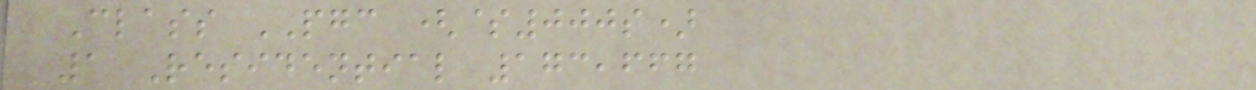Class PGC ($000s)
1 Residential 173,667
